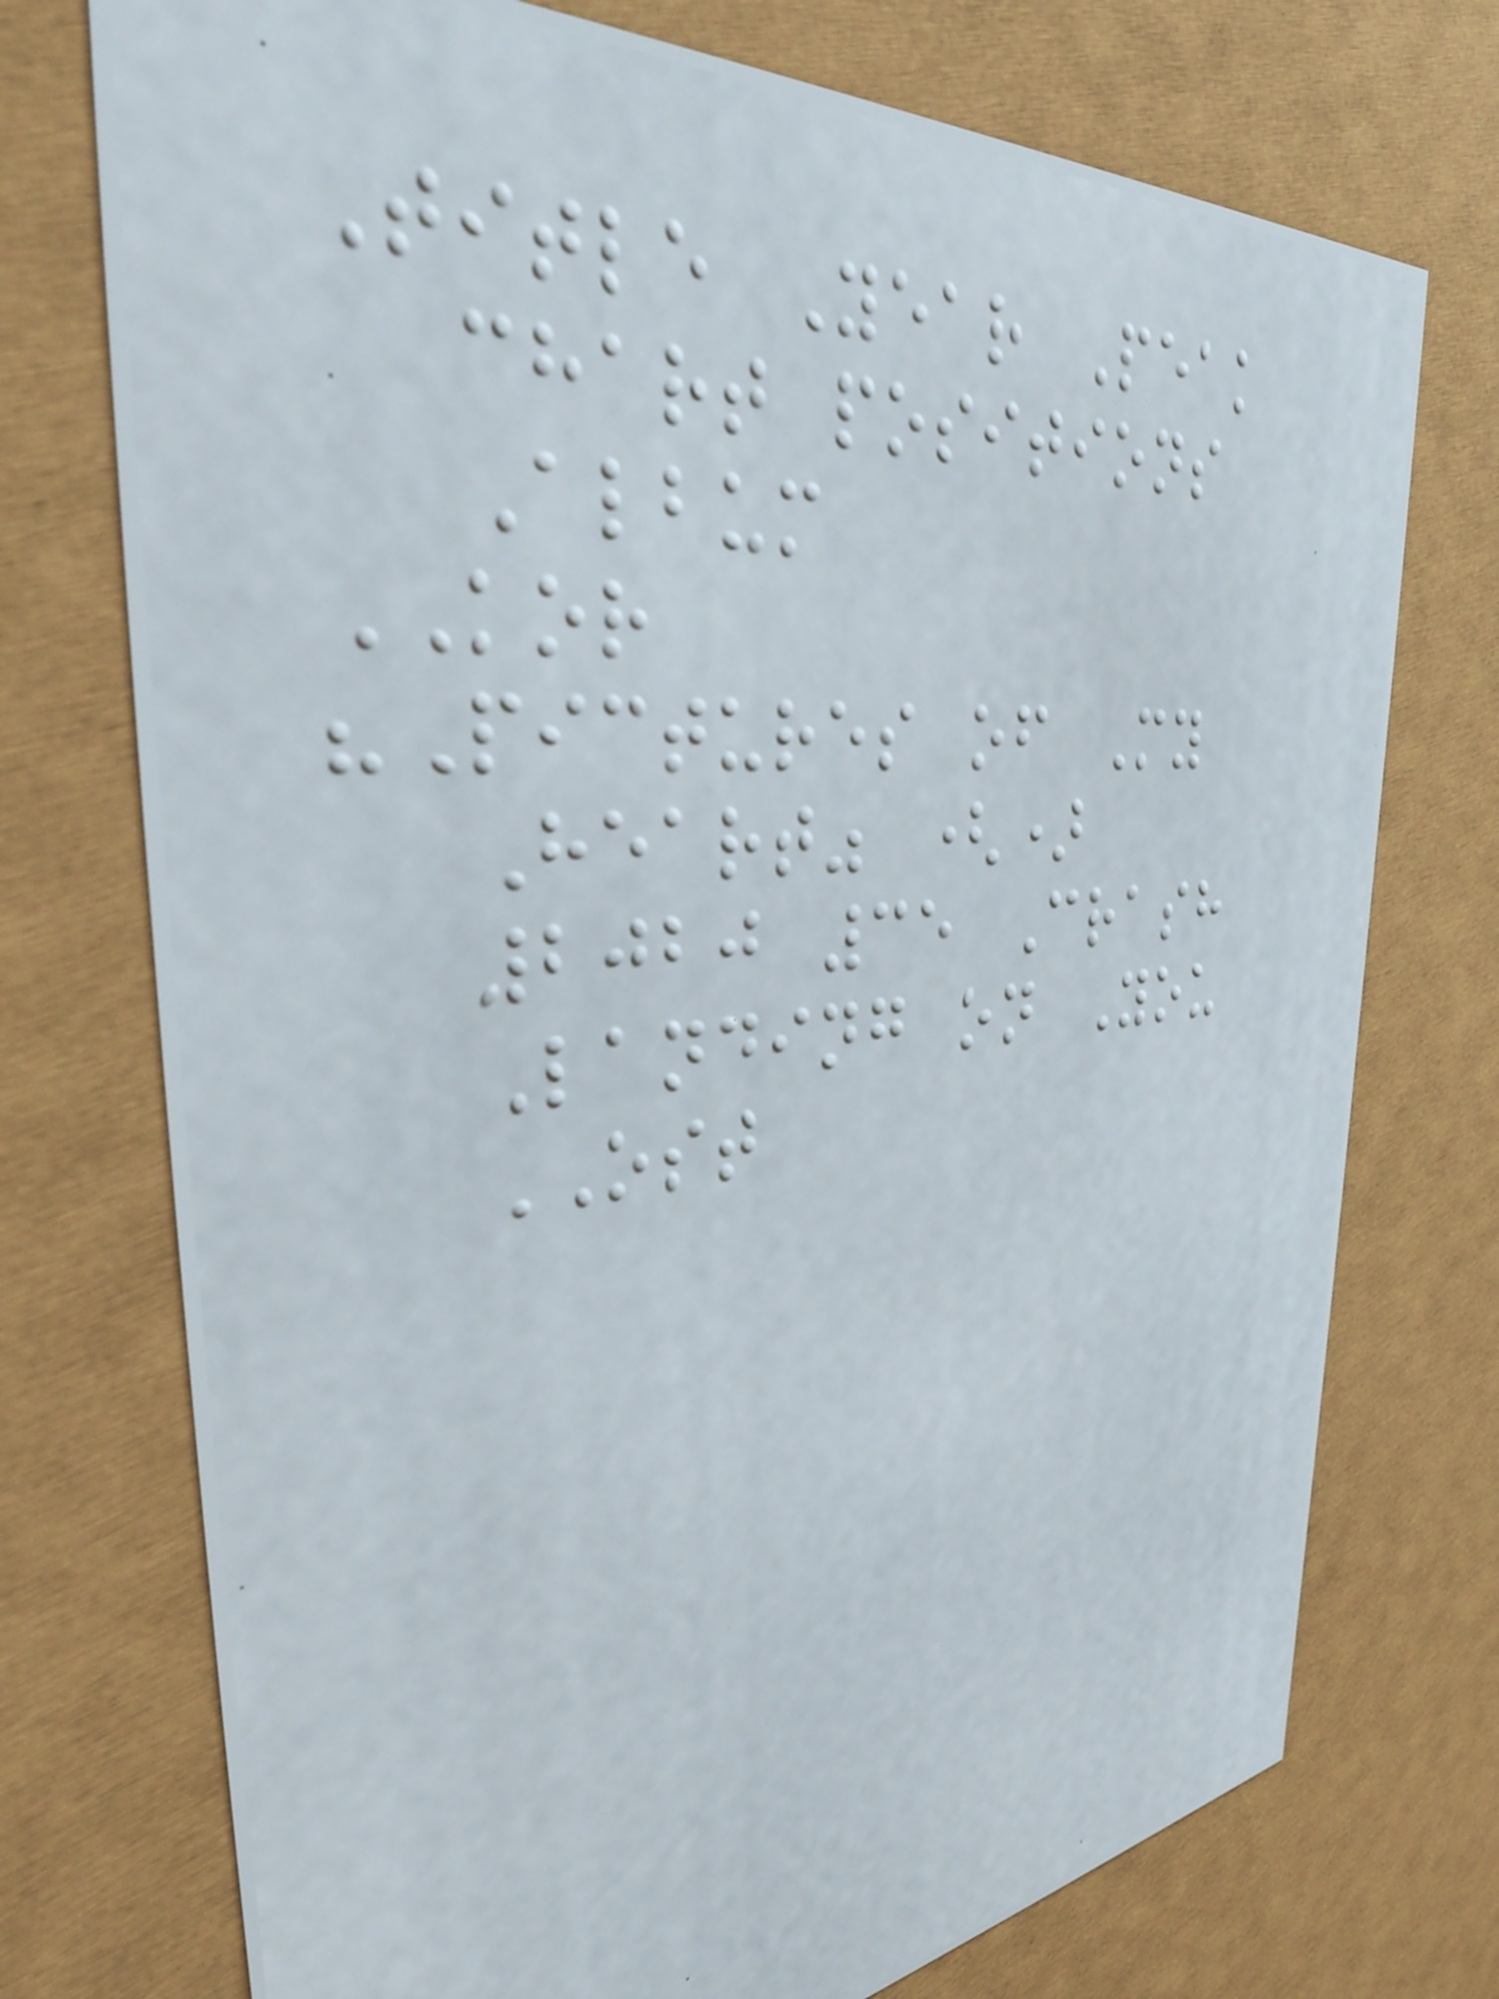Title Year Peak
chart positions
Album
KOR
"Pictures of My
Heart" ()
2020 35 Crash
Landing on You
OST
